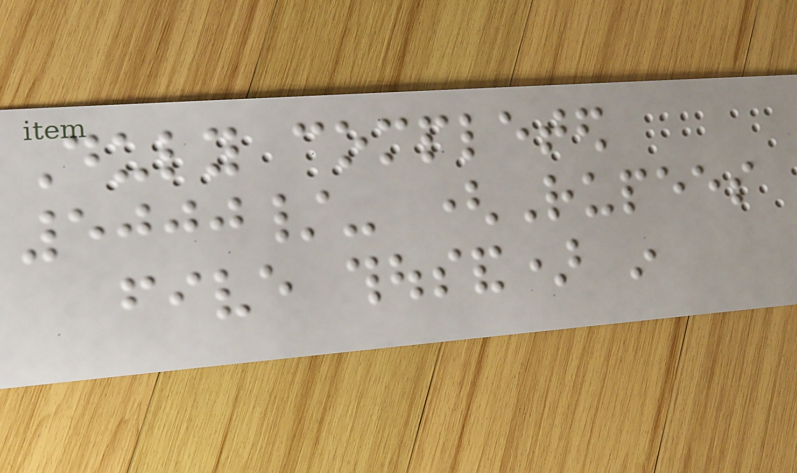Duly completed
5000/- (Rupees
five thousand) in
